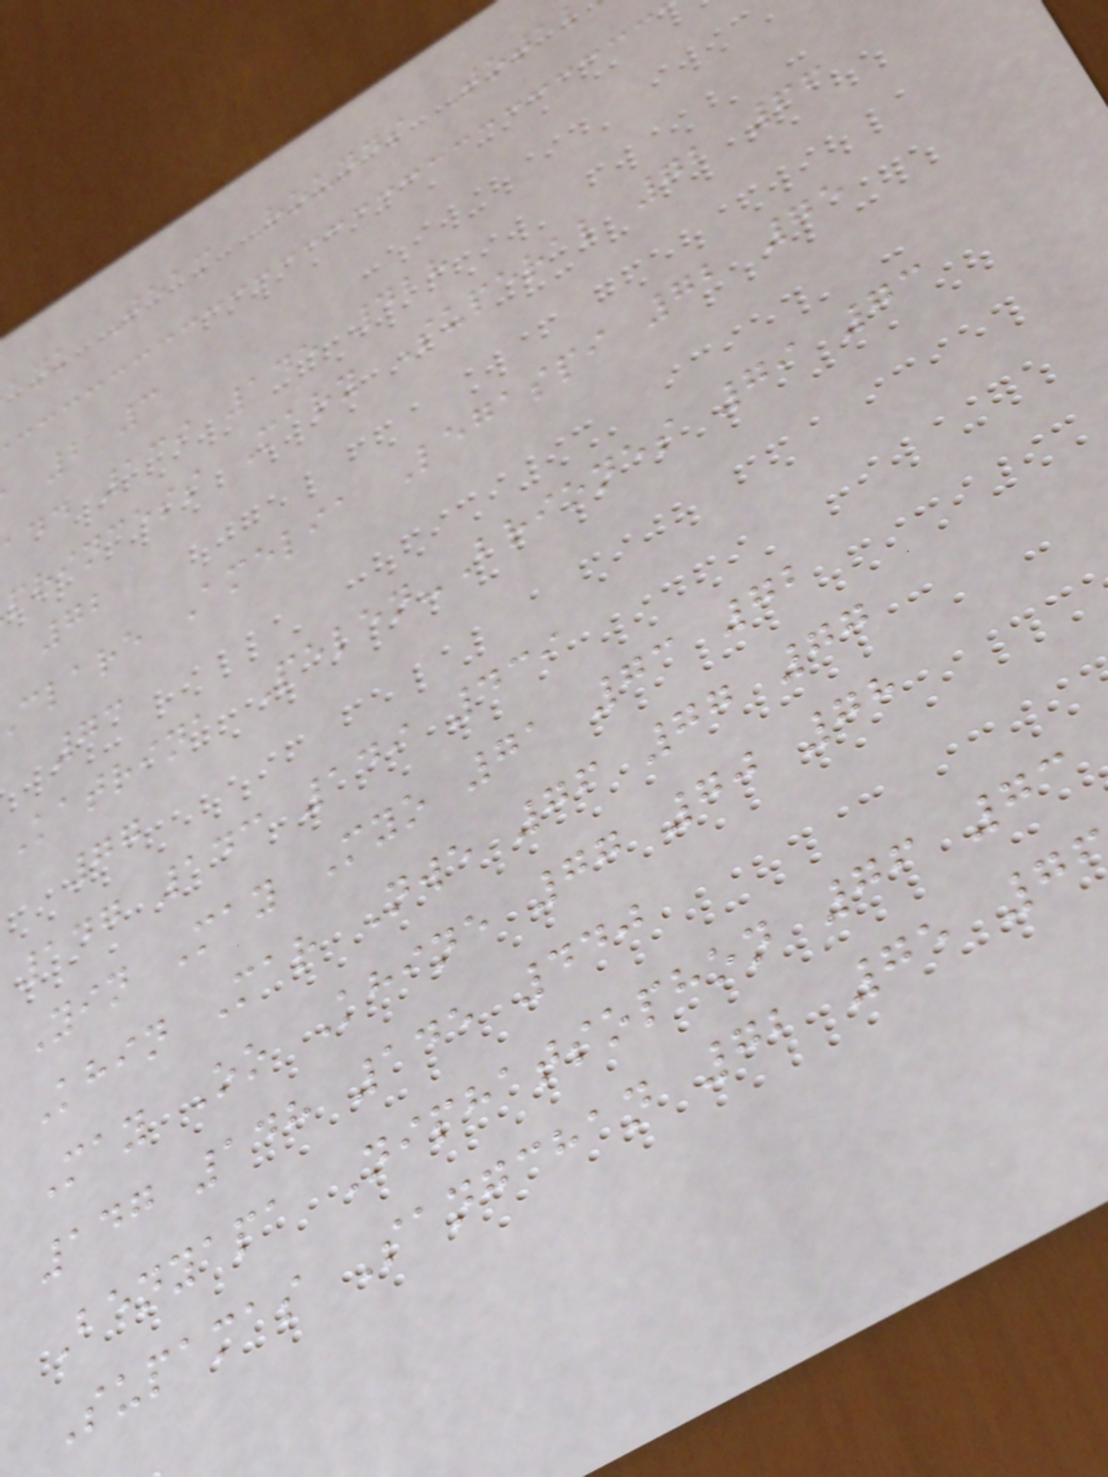ank Team Rounds Tota
2 3
add 139 145 428
princess Mary Superal 72 66
72
clare Amelia Legaspi 72 75
73
Katrina Pelen-Briones 79 73
77
147 143 149 439
Yin May Myo 71 73 72
Khin Mar Nwe 76 77 77
May Oo Khine 77 70 78
147 148 145 440
Benyapa Niphatsophon 76 73
Supamas Sangchan 72 75 7
